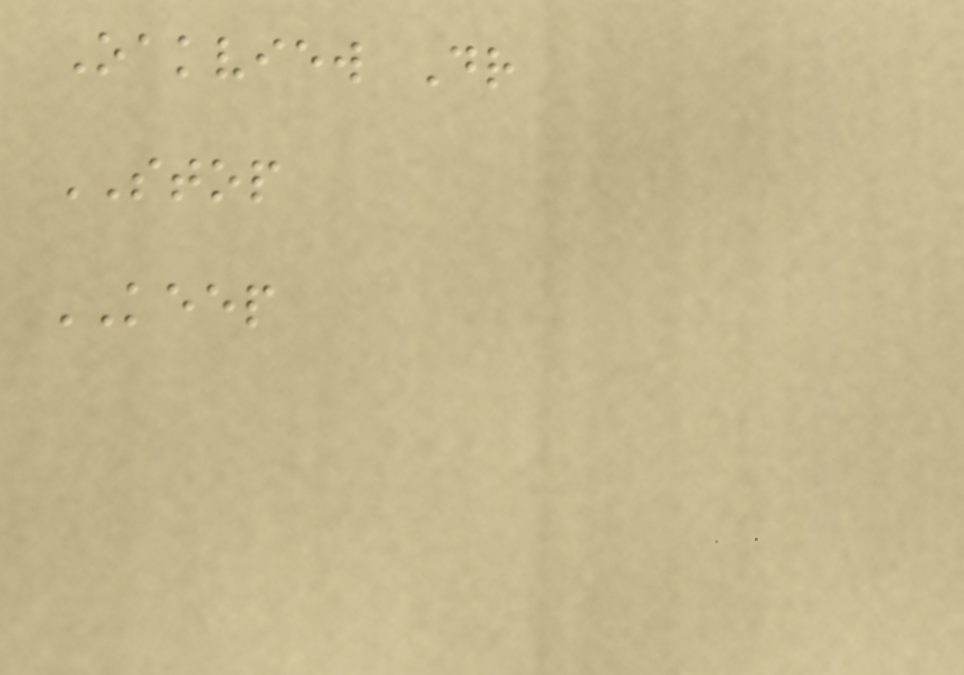Oakview Dr
STOP
KEEP
